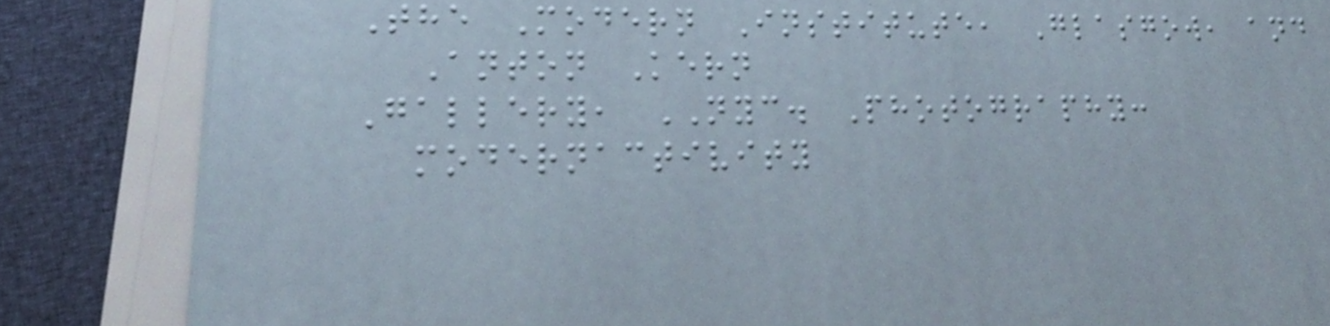The Modern Institute, Glasgow, and
Anton Kern
Gallery, NYC. Photography:
modernactivity
